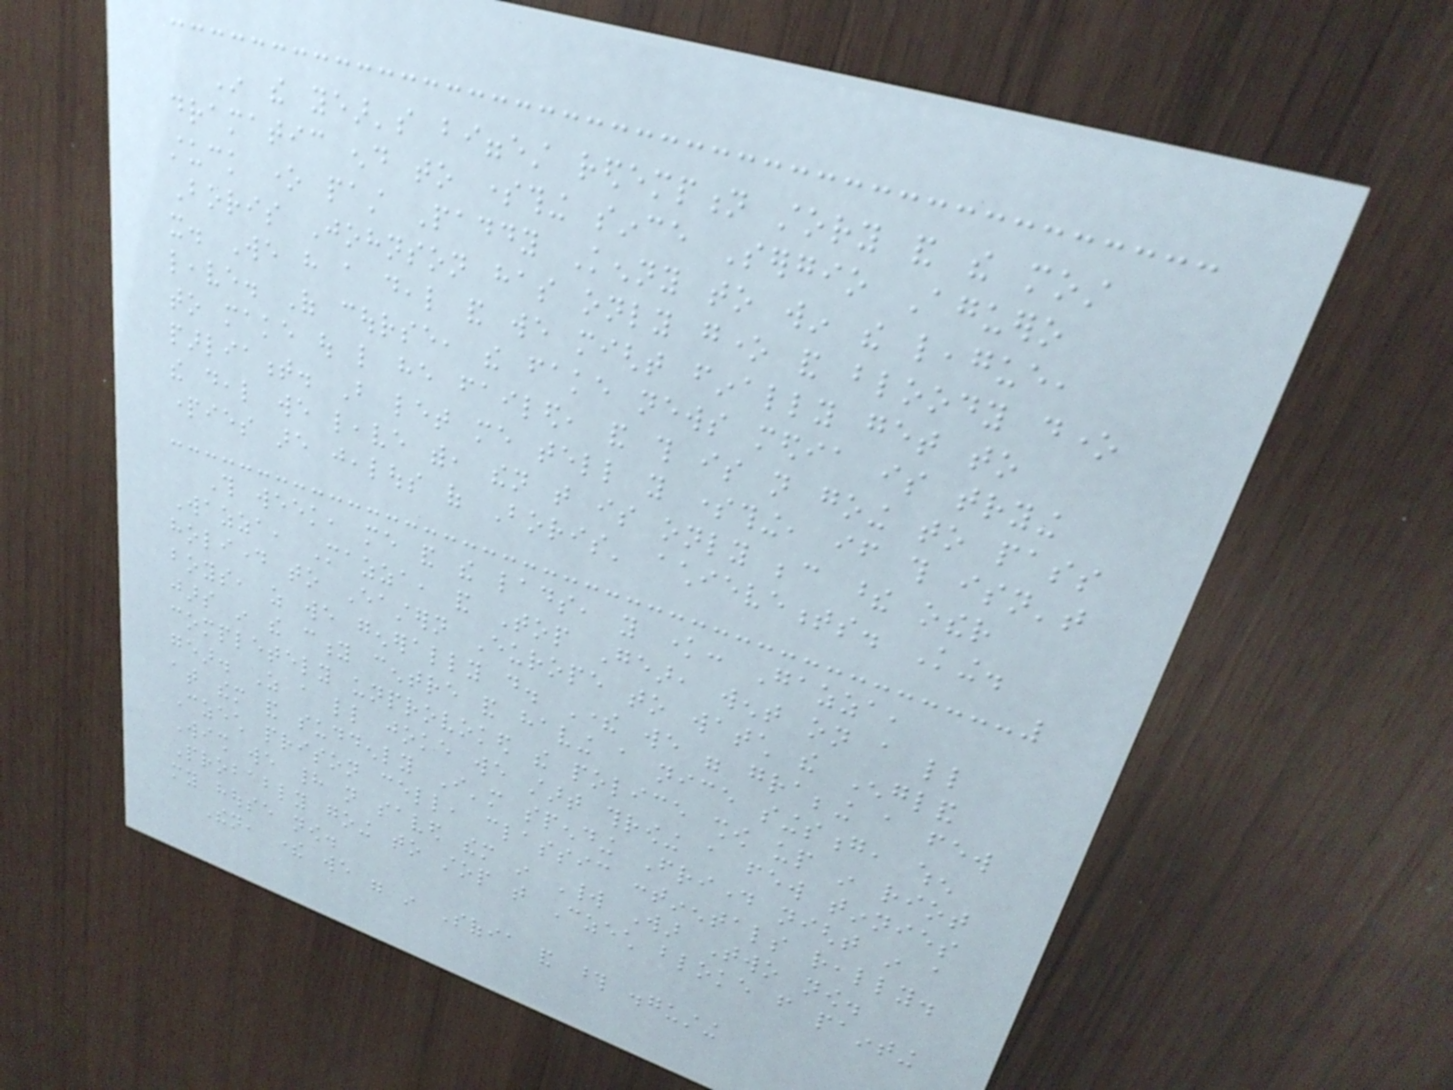In the year's biggest redemption story and the most
dramatic end to something since Sergio Aguero
stuck one past Paddy Kenny to win the league,
Boris Johnson has only gone and bloody done
it. We have a deal and we might finally get to
leave. Of course, the fake news media is trying
to make out like he failed, and this is not going to pass
parliament. But let me tell you something, if this isn't
the deal we leave with, then that is only because these other
parties are jealous of Boris' achievements. King.
This week, me and the lads, you know: Gazza,
Wazza, Mazza, and Top Gear, went on a little
holiday to Eastern Europe to watch the England
boys, as we generally do. There we were grabbing a few
jars in the city centre and having a nice singsong, when
completely unprovoked the police show up in riot
gear. As a little joke we start throwing a few tinnies
at them and suddenly I'm spending Friday night in a
Czech prison cell, classic continentals really.
Wish we had not saved them in World War Two now.
Probably going to stop that Czech bloke from painting
my house now.
Then, there we were in Sofia and those disgusting
